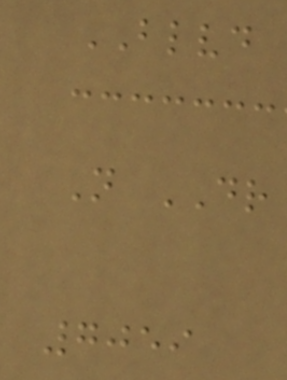BLVD
N DR
7059
